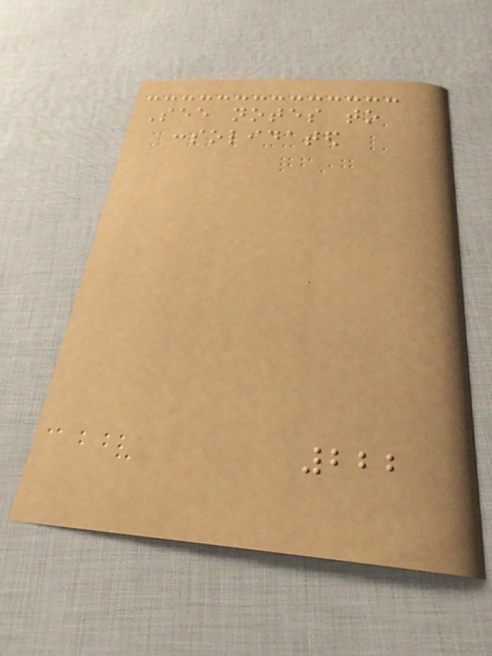See notes to
consolidated
222
